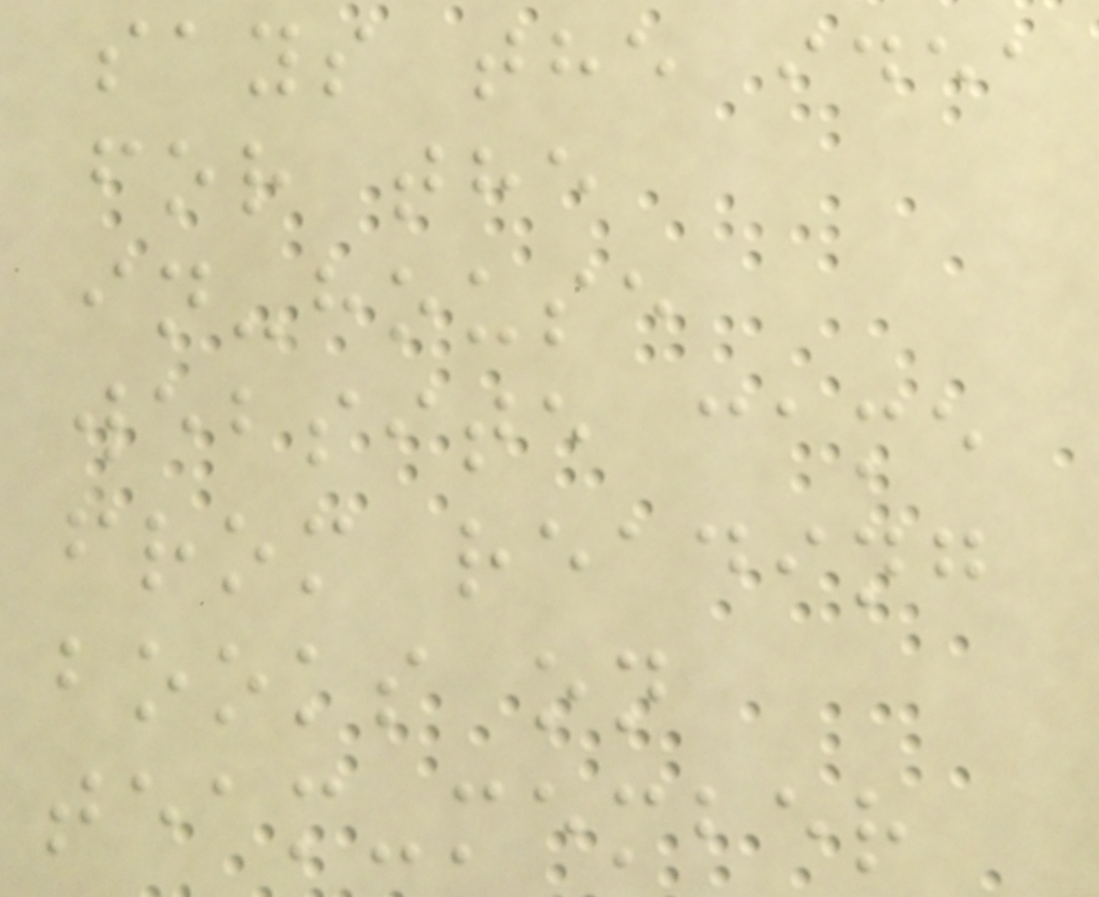says the idea
for the
in-house
website came
from reading
books on
team-member
